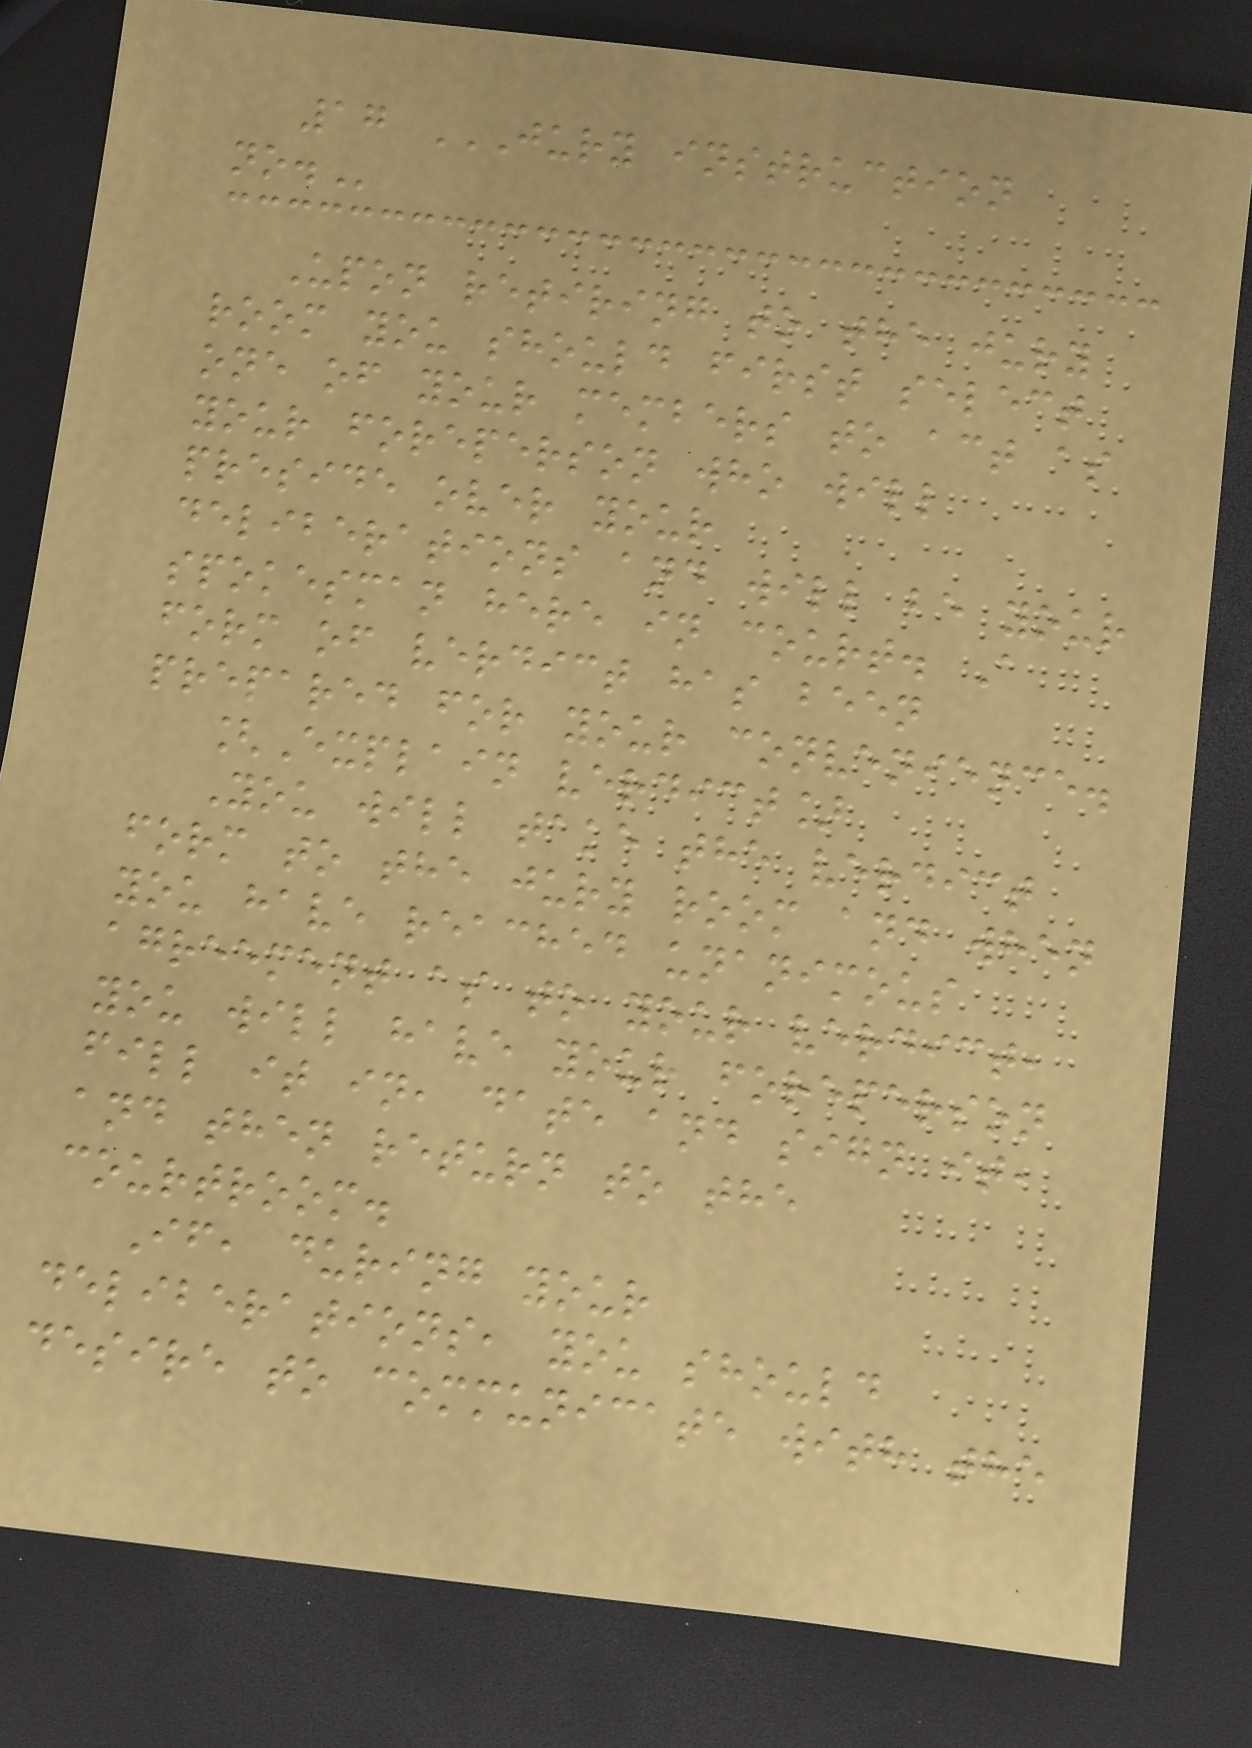17 JURY INSTRUCTION
NO.
Upon retiring to the jury
room you should first select
one of your members to act as
your foreperson who will
preside over your
deliberations and will be your
spokesman here in court. A
form of verdict has been
prepared for your convenience.
[Explain verdict]
You will take the verdict
form to the jury room and when
you have reached unanimous
agreement as to your verdict,
you will have your foreperson
fill it in, date and sign it,
and then return to the
courtroom.
If, during your
deliberations, you should
desire to communicate with the
